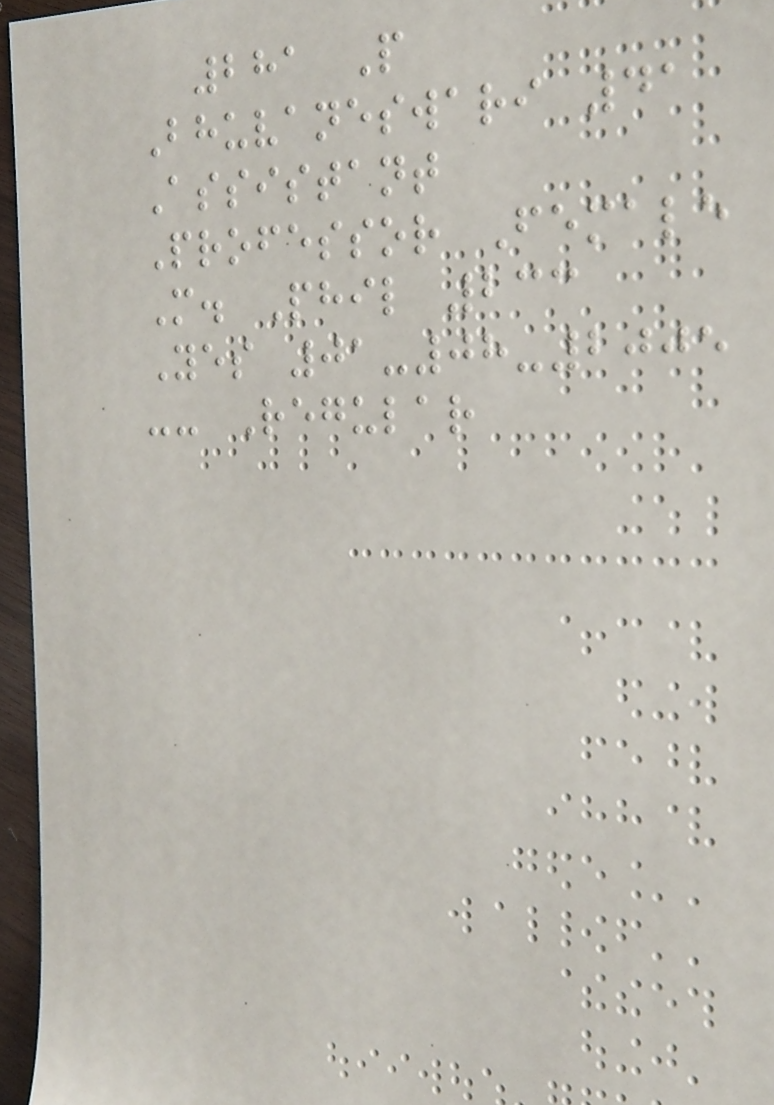281 P
Bhuvaneswari 41
Assistant
Professor Female
M. Phil 233
Yes 01-08-2005
-- Regular
